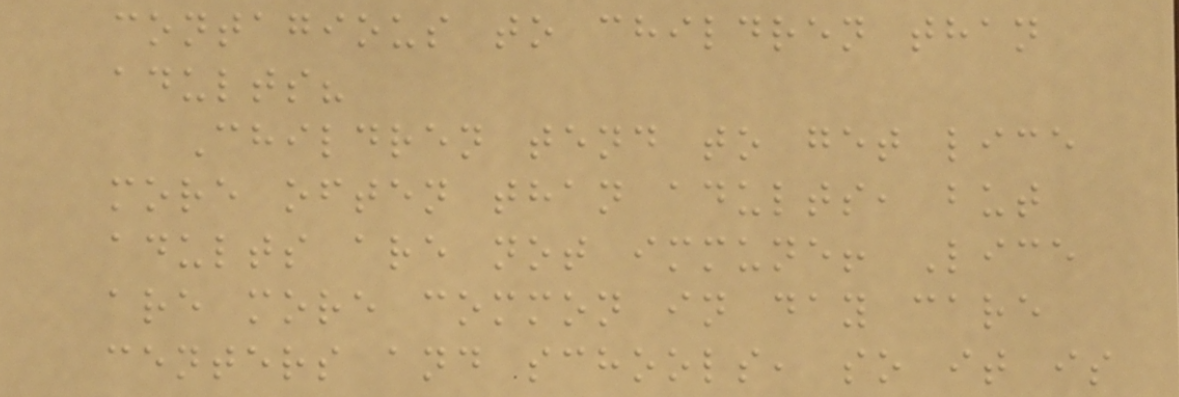contagious to children than
adults?
Children tend to get lice
more often than adults, but
adults are not immune! Lice
are more common in day care
centers and schools, so it is
